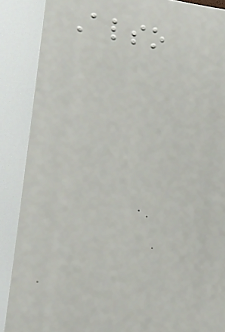Also
